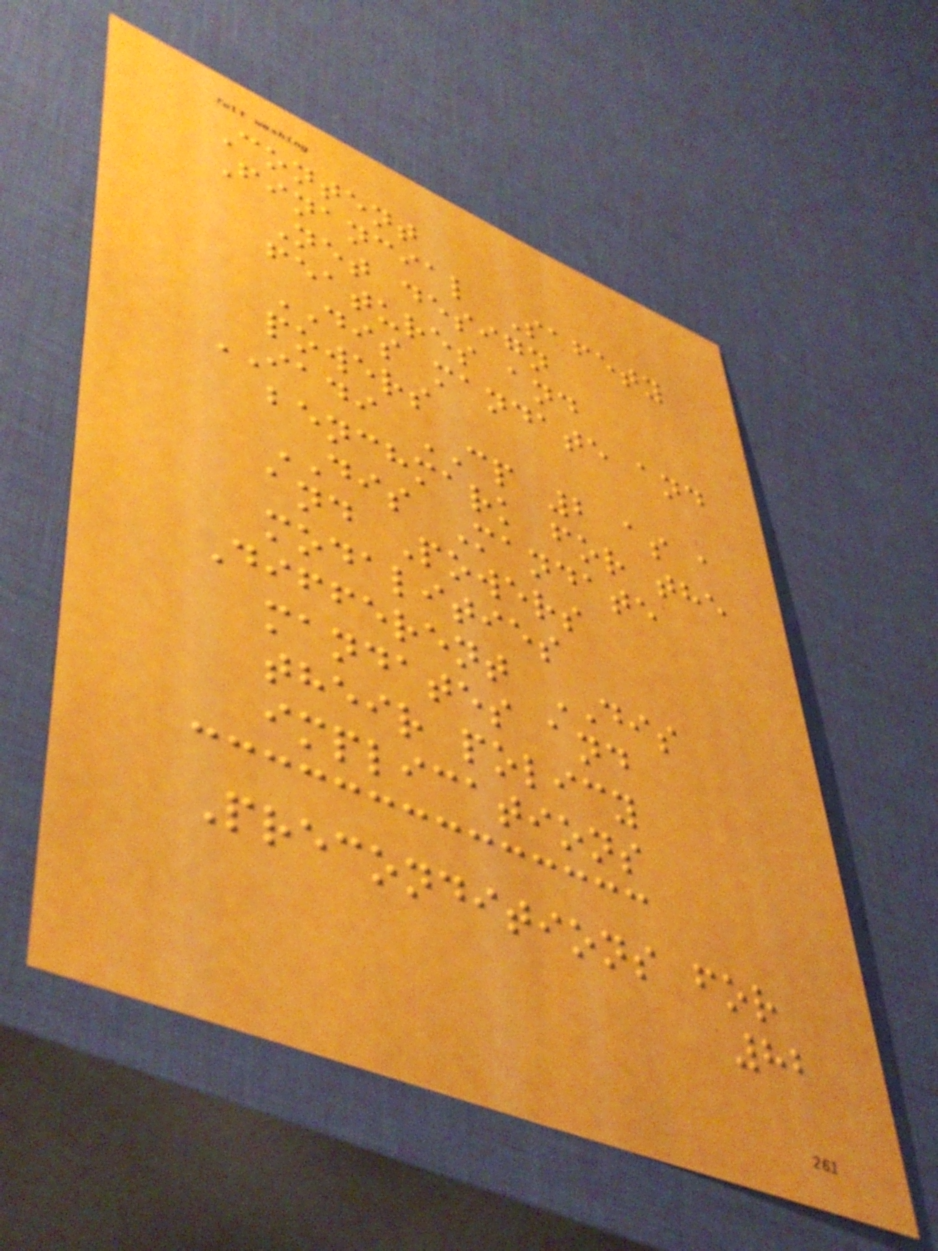Content
Financial Safety
Net design
features and
DIS mandate and
powers
IADI CP 2 as a
benchmark for the
DIS Mandate
and Powers
modalities
Different DIS
mandates and
their policy
implications
Preconditions for
82
